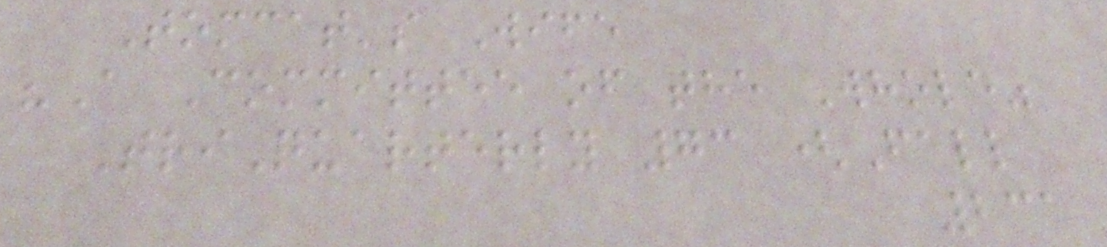Tomcat's Wife
"A Committee of the Whole"
TriQuarterly 73 (Fall
231
